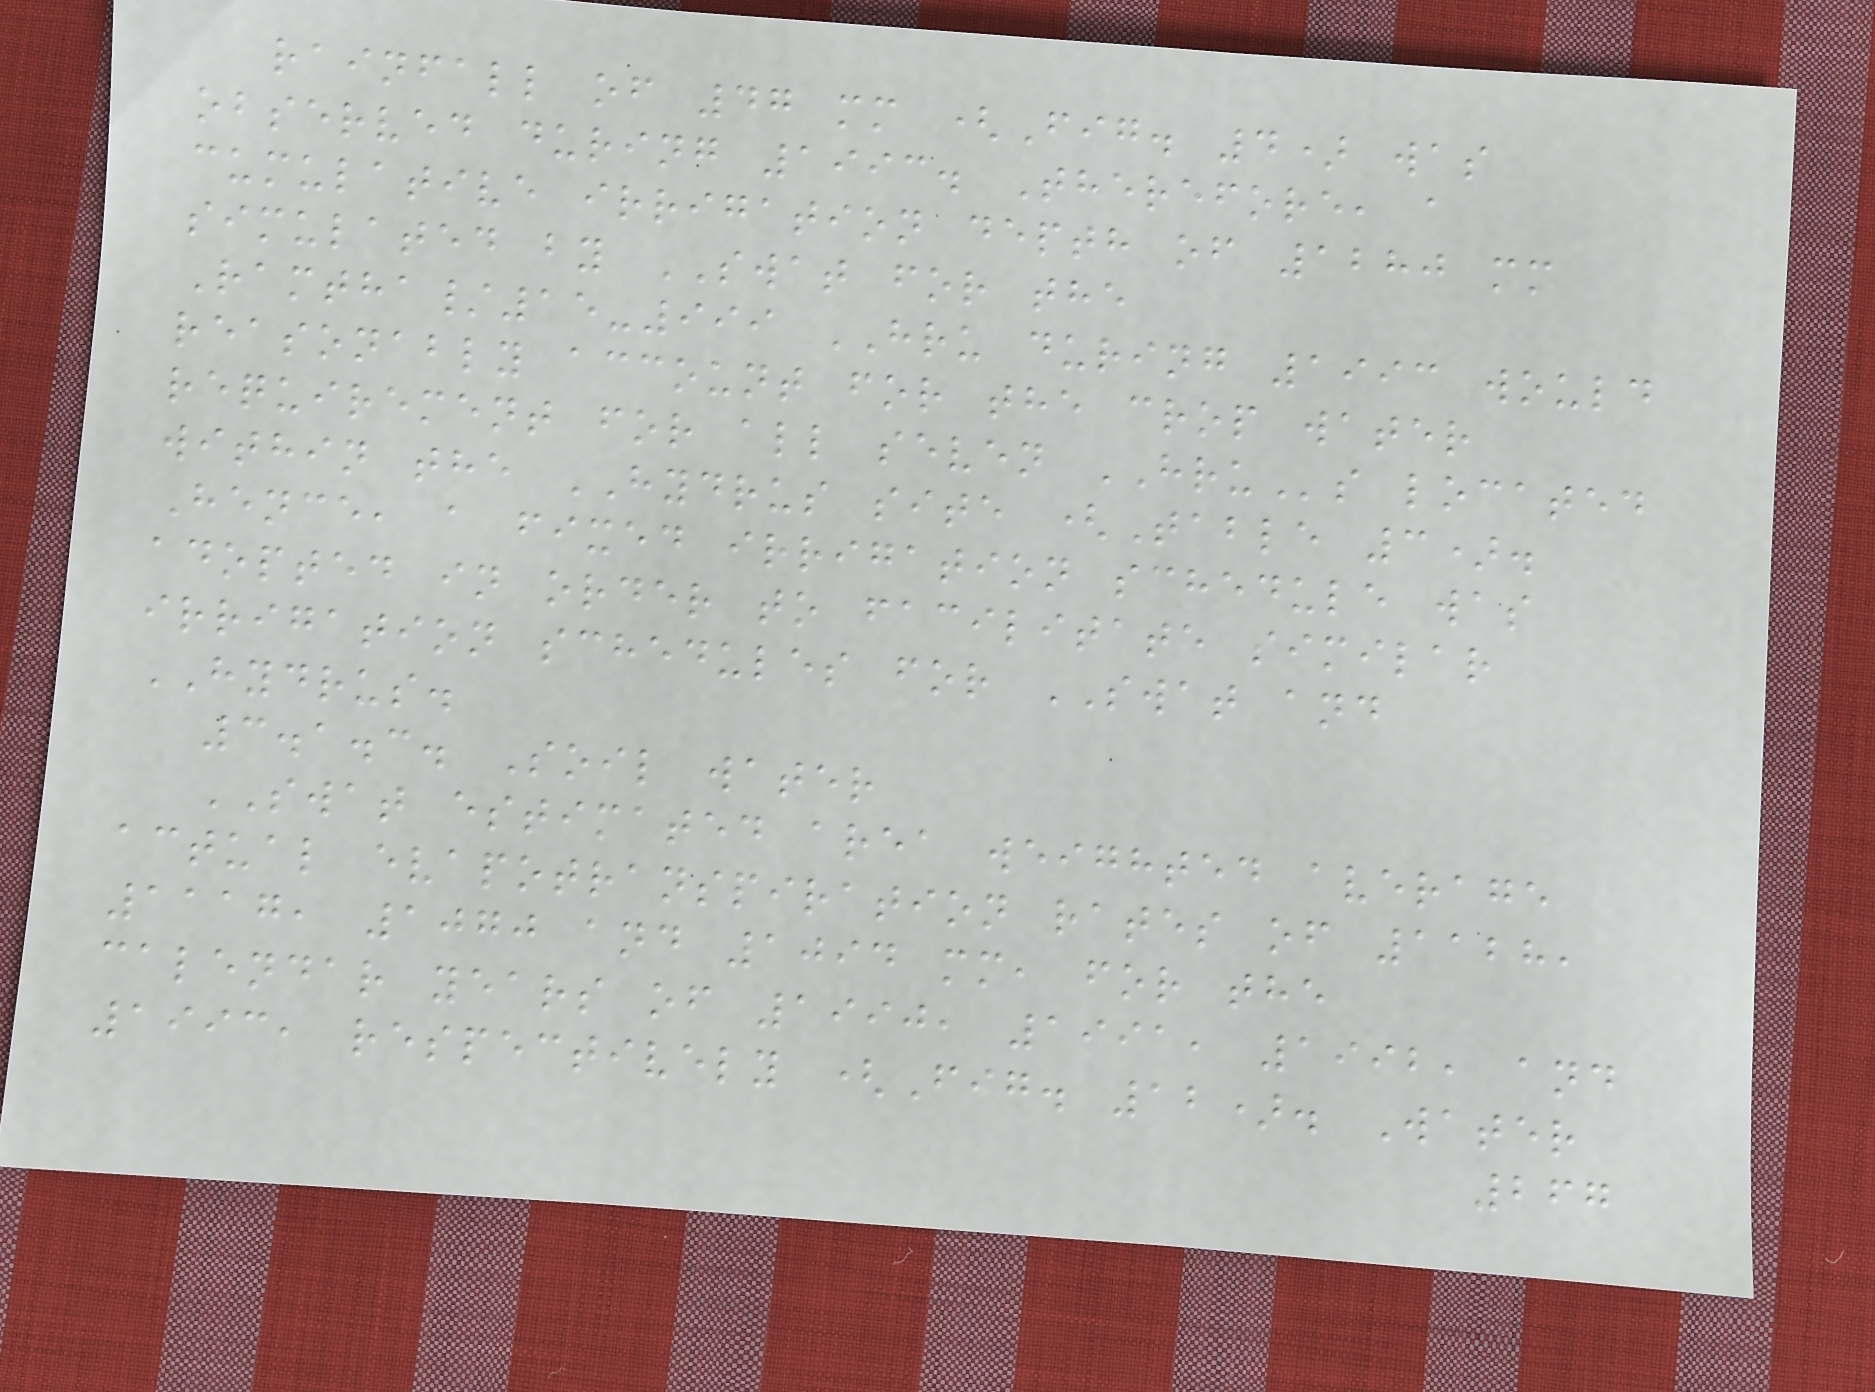rainfall of 47 mm (Fig. 4) was
observed during 1993. Therefore, a
cumulative irrigation depth of 1280 mm
simulated by SWAT for the
Ramtha/15-999 HRU during 1993 would
reasonably account for the crop water
requirement for all seven HRUs located
within the HYDRUS site (Table 3).
Hence, a fixed irrigation schedule was
adopted in order to facilitate similar
irrigation schedules for SWAT and
HYDRUS.
3.1.3. Soil water
SWAT estimated area weighted average
actual evapotranspiration rates of 1128,
1117, 1070 and 1094 mm, for the
calendar years of 1990, 1991, 1992, and
1993, respectively (Fig. 12). Water
267
